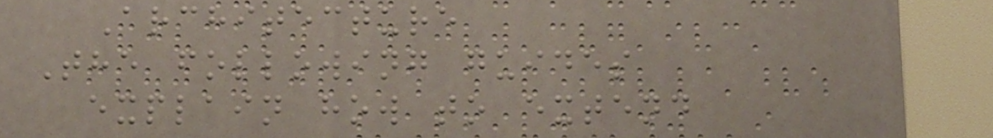Architecture
The following guides
explain how to extend
